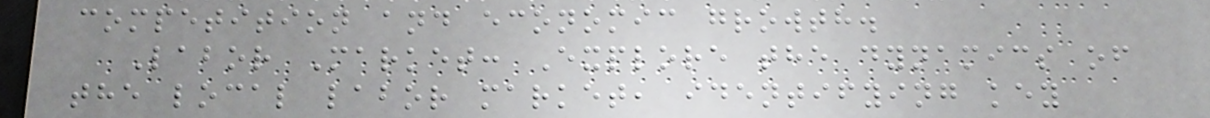competition and economic growth.
Labor Market: Explore the dynamics of
the local labor market, identifying key
